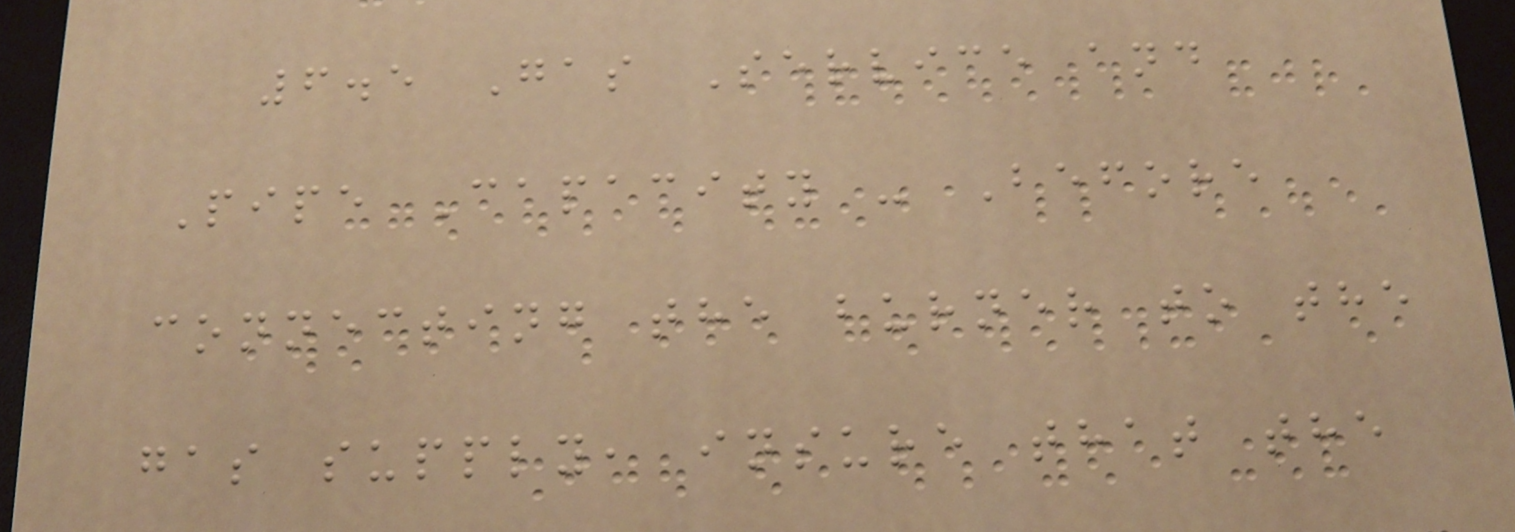6.5 Gas Service and
Pipe Capacity - Before
connecting the burner to the
gas supply, insure that the
